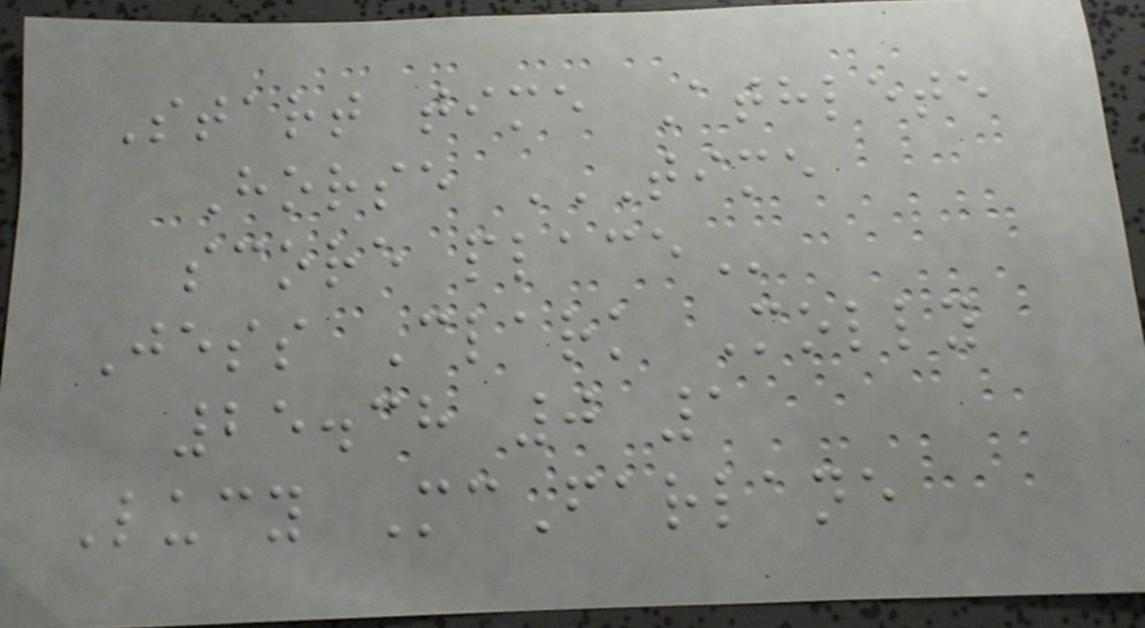Start time Athlete
Horse TIME
SCORE PLACE
Jess Clark Molly
25.38 0 1
Lucy McFarlane
